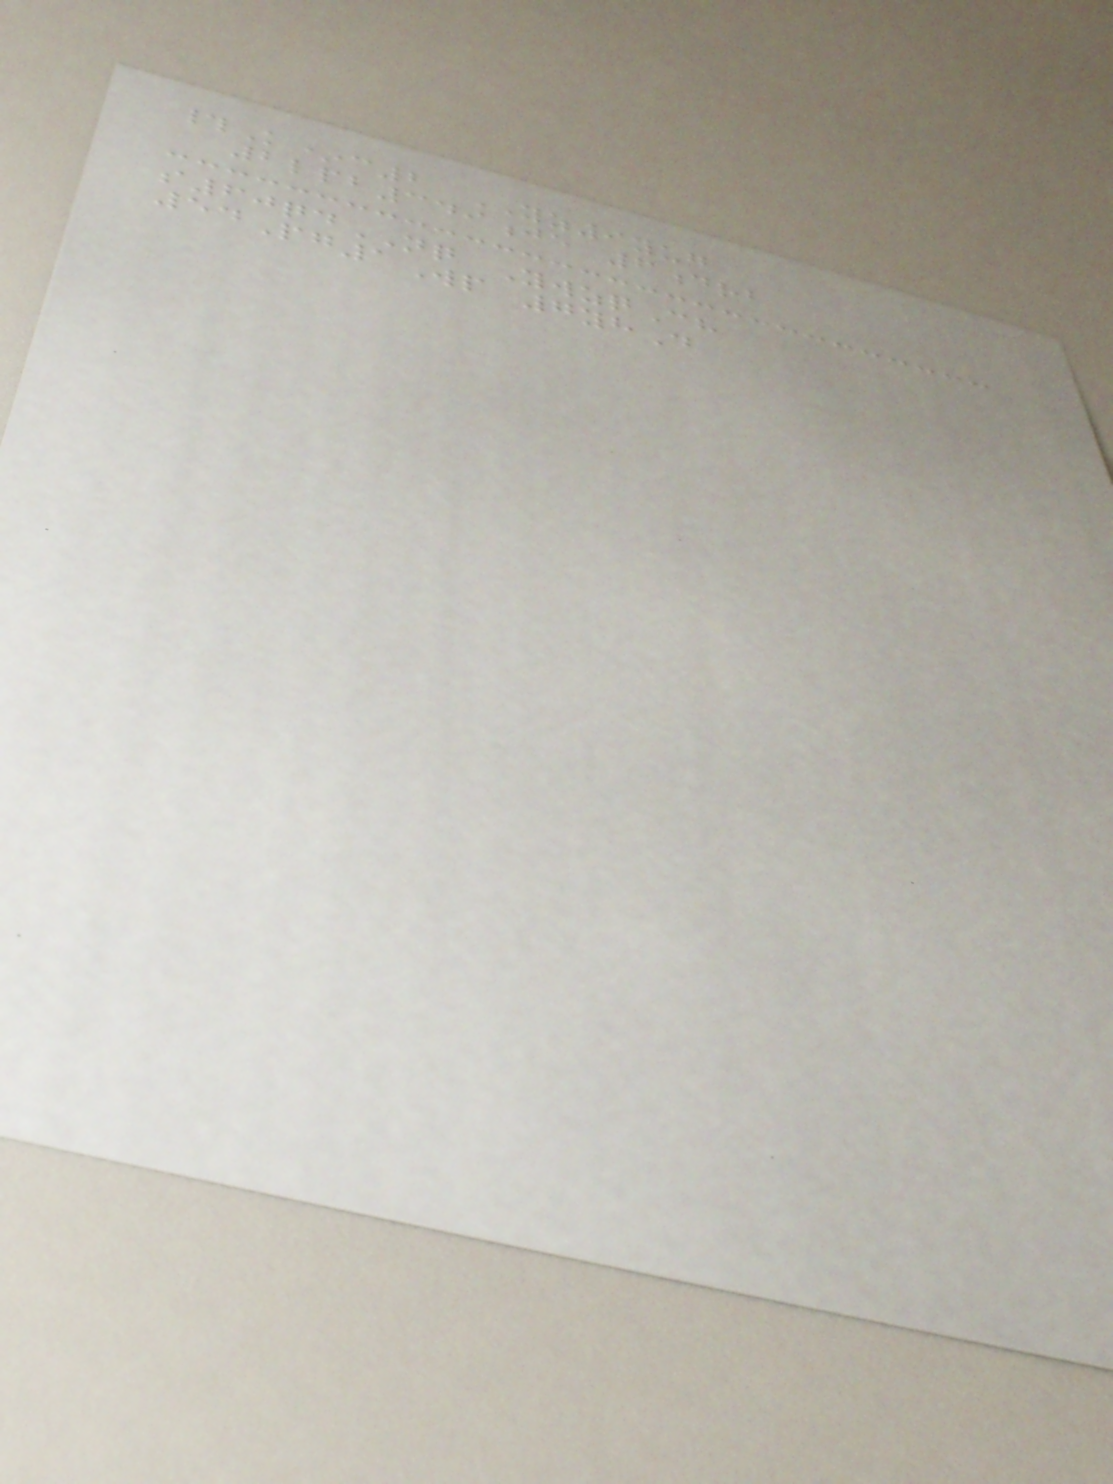#K*c2 YZ9yug
2lpb349je 6drb
s60qdNQ YwzqCh
54Pg1Wp 7yhD
